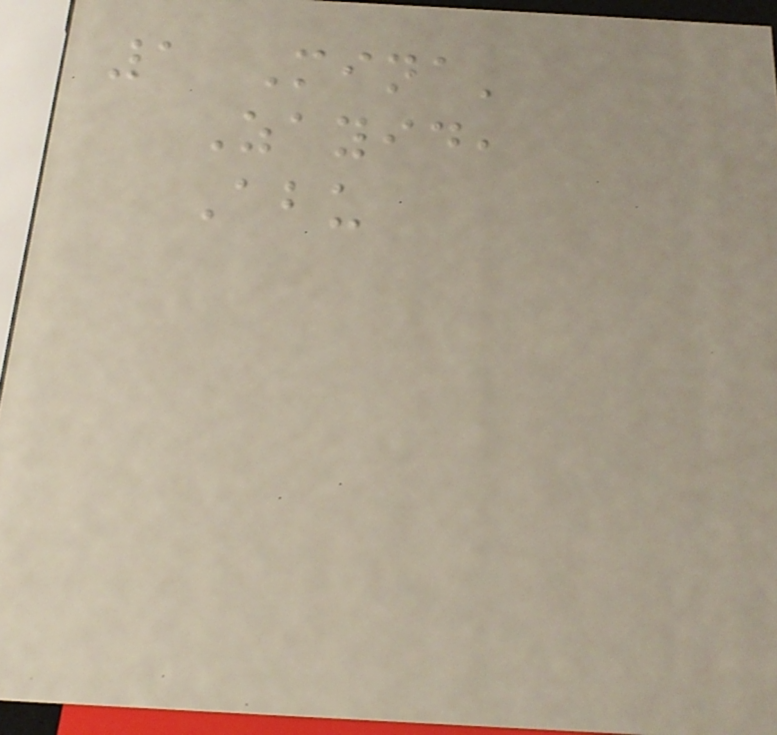1 Mina'
Zayid,
Abu
